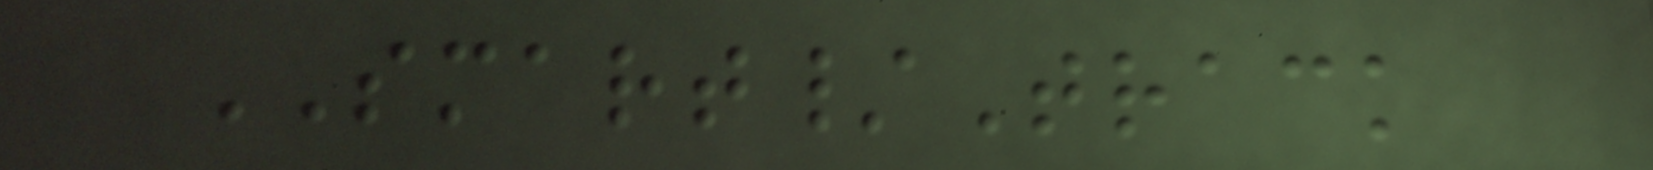SMART/Track
